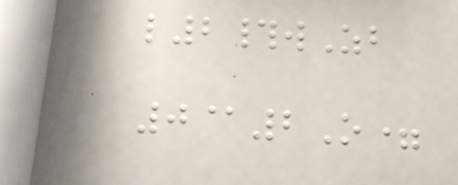l2#wZb
0@2O=
